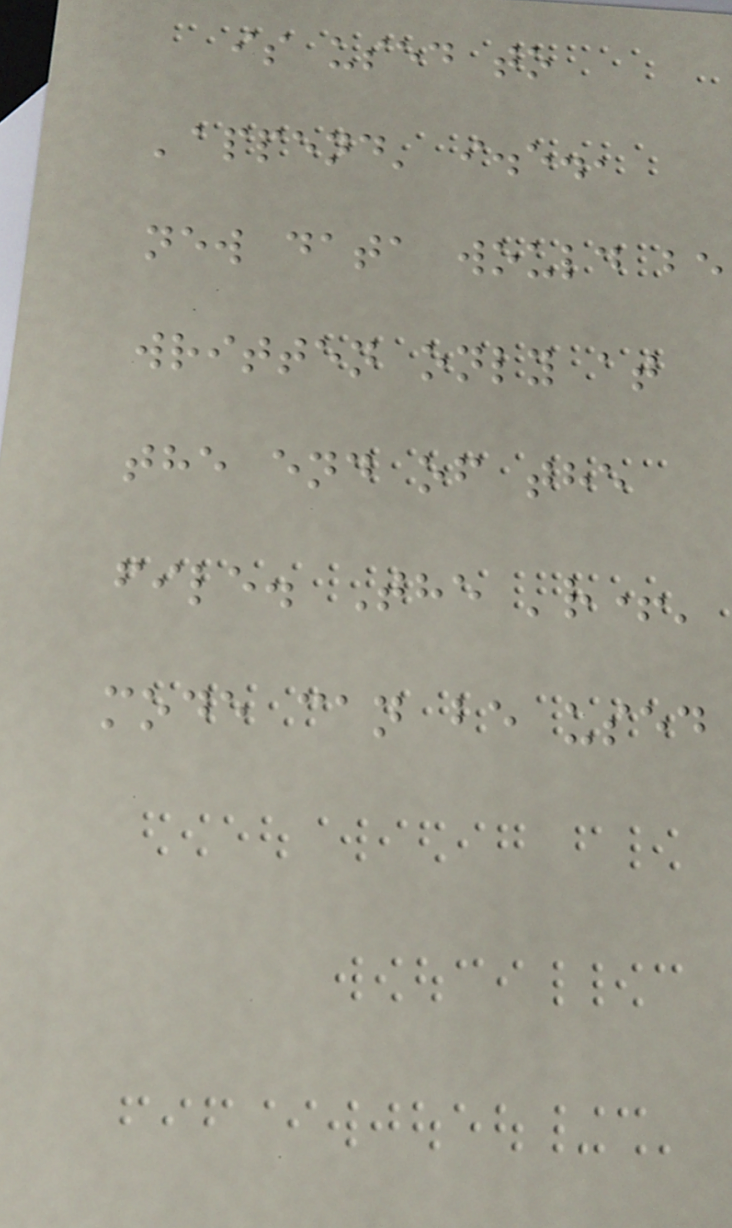is used to
'append' i.e.,
new data would be
written only at
the end of the
file. The 'r+'
mode can be used
